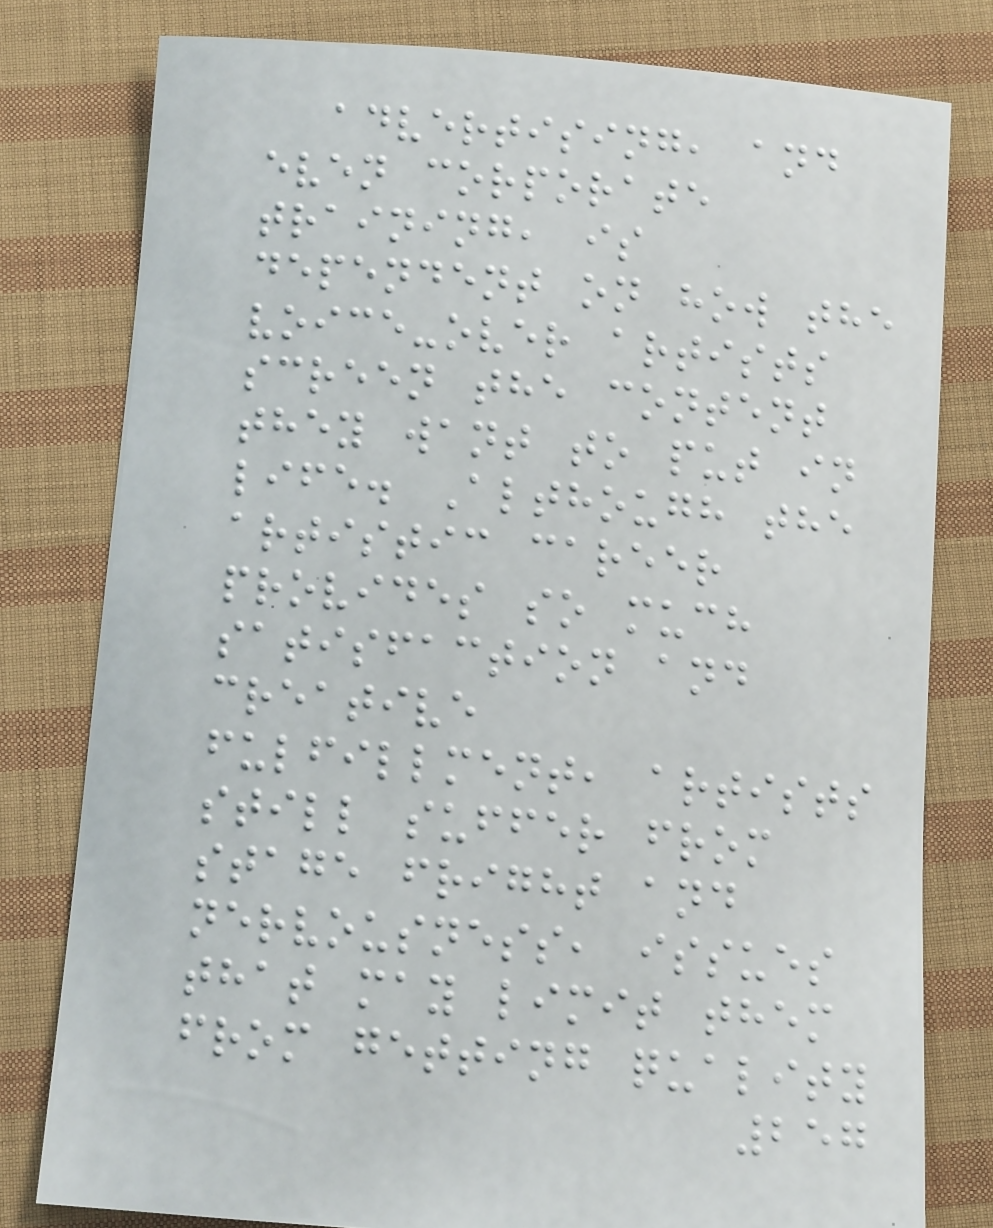advertising, and
even corporate
training, is
dependent on how the
voice-over artists
screen the content
they want to put in
life. Although the
artistic career
provides so much
satisfaction and
creative
fulfillment, artists
still suffer from
stage fright and
nervousness, issues
that may limit them
from getting quality
257
